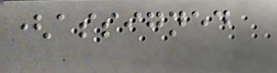(assigned
